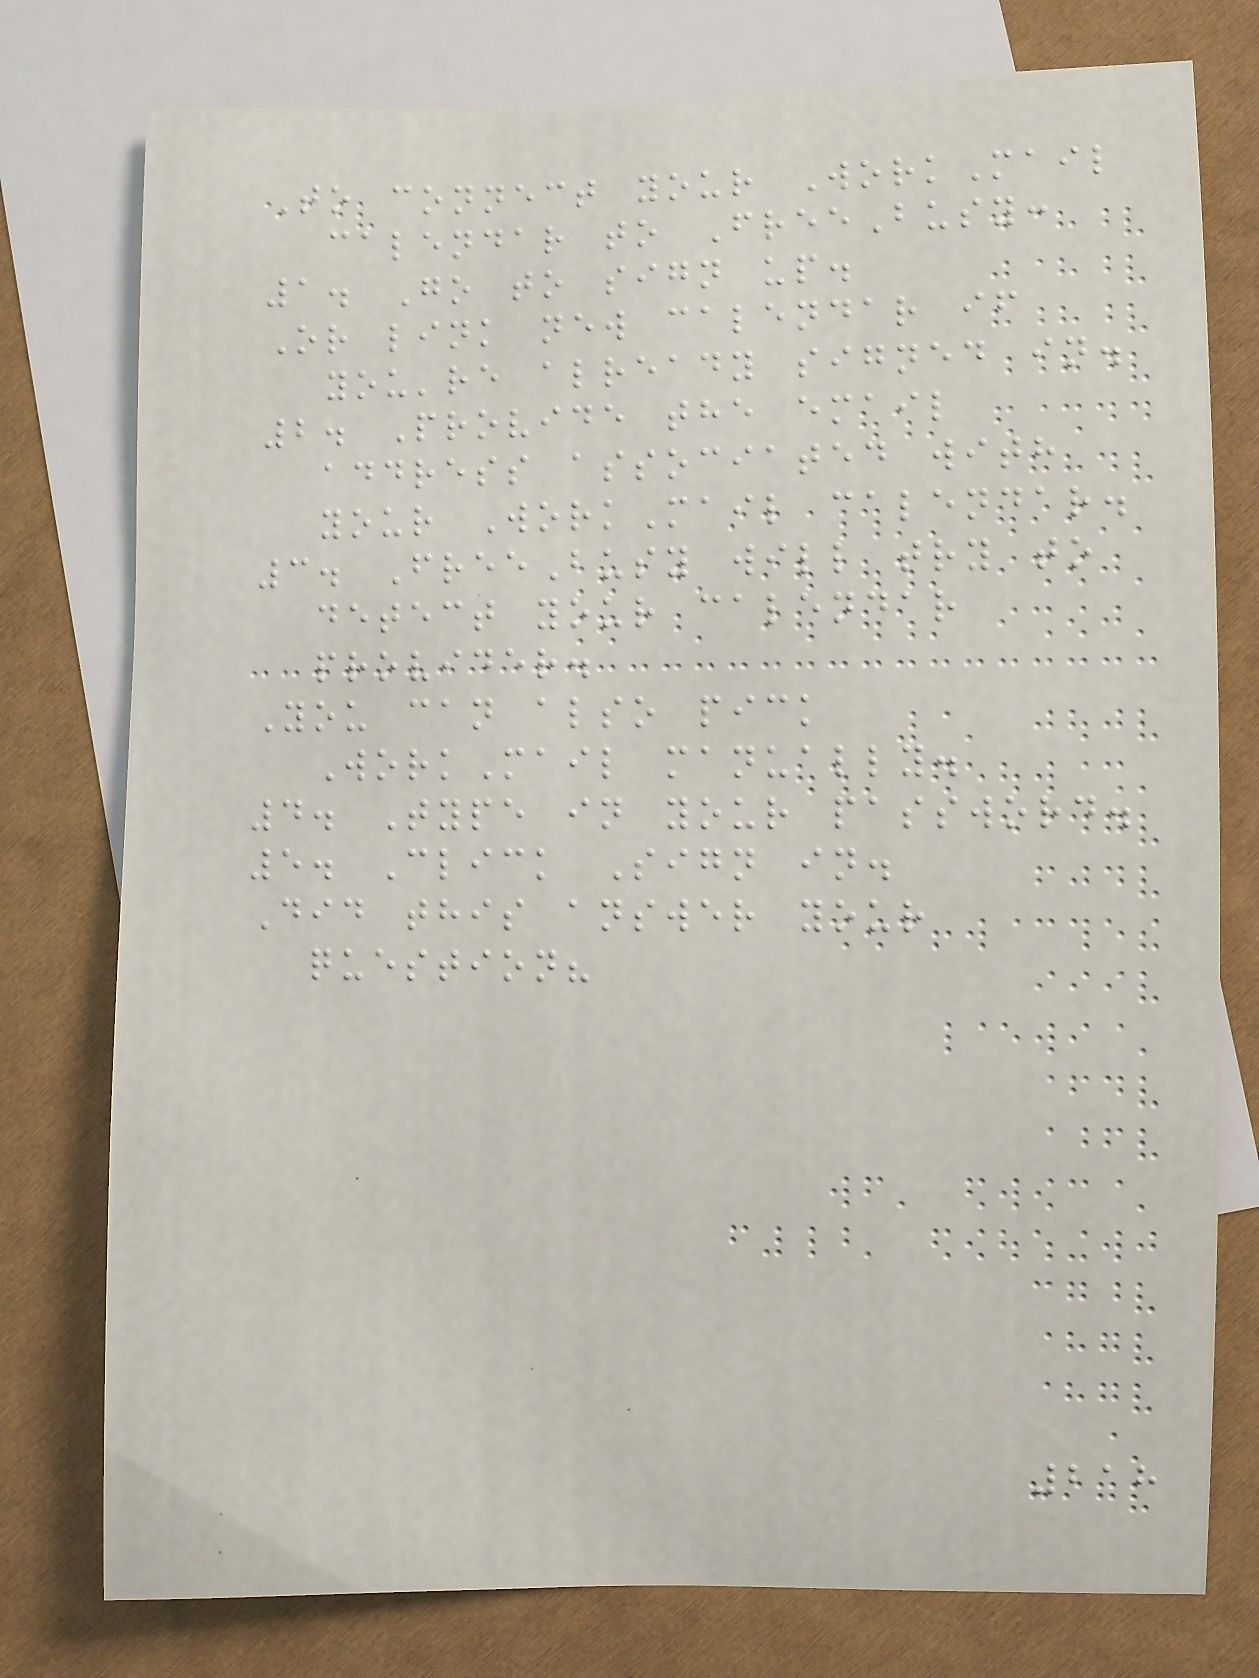To connect your WorkMail
calendar to FreeBusy:
1. Go to sign up.
Or link new calendar if
you're already signed in.
2. Provide the email
address associated with
your WorkMail calendar.
3. FreeBusy will try to
detect your calendar
provider.
You can also pick
WorkMail manually.
4. Type in your password.
5. Click Sign in.
Did this answer your
question?
218
